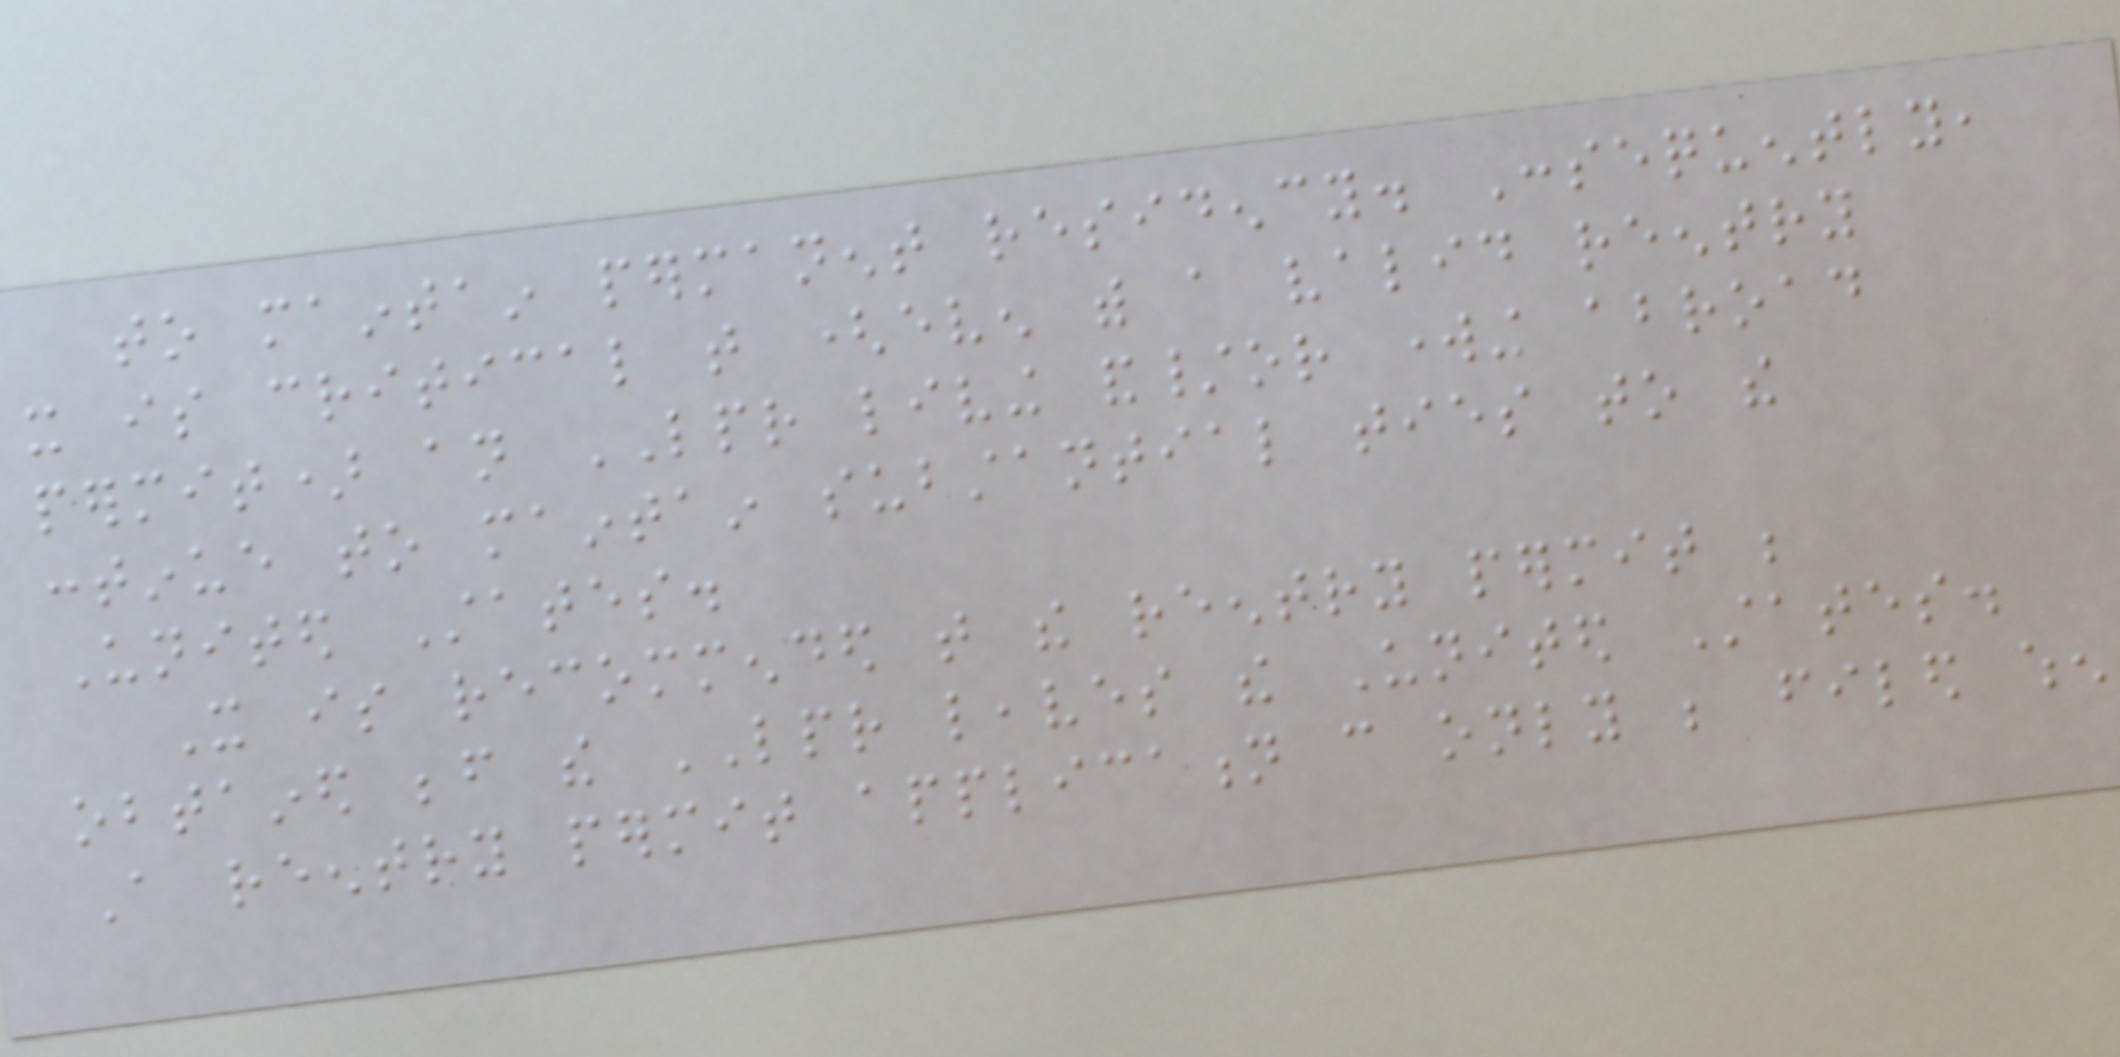to maintain permanent residency. Consequently,
it is critical that (even with a valid reentry
permit) an LPR living and/or working abroad
continue to maintain substantial ties to the
United States.
It is recommended that the reentry permit be
obtained before the LPR leaves the United States.
A reentry permit application can only be filed when
